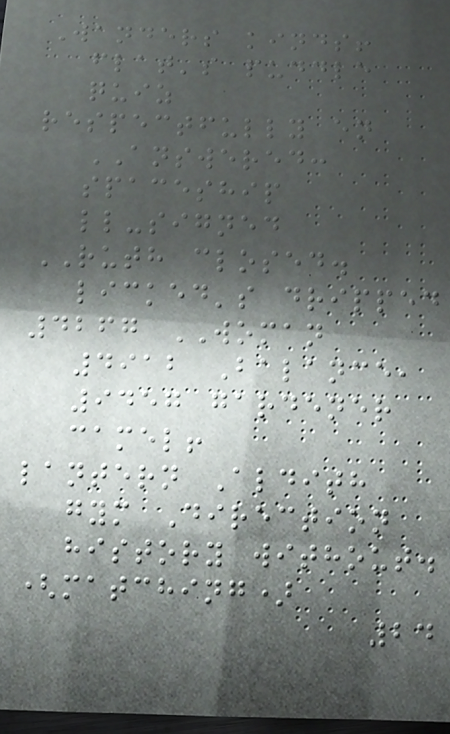Wanders kinds!
flat's puddle
quiz
respectfully en
ANSWERED:
spaceship
ll-signed
RUTH closed.
licked's dripped
4267 WOMAN
4912 Balance,
9457 gardener
camel!
lantern Aldith
gym Direction
history without.
(matching)
24
